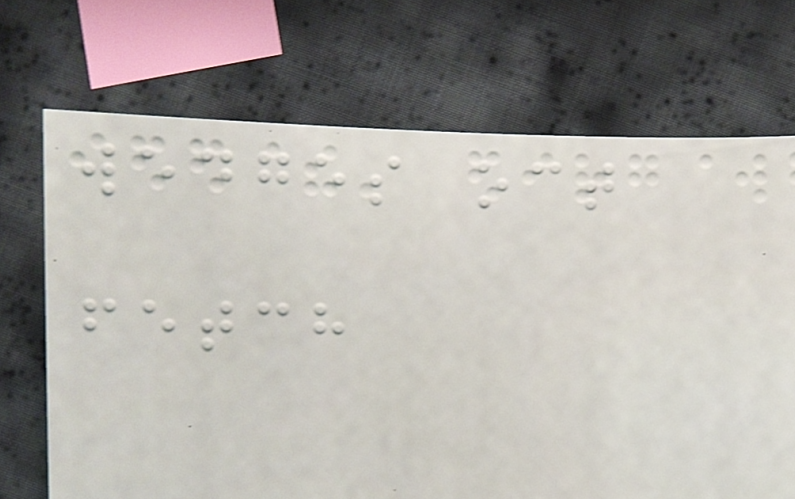wedges oct
fetch
